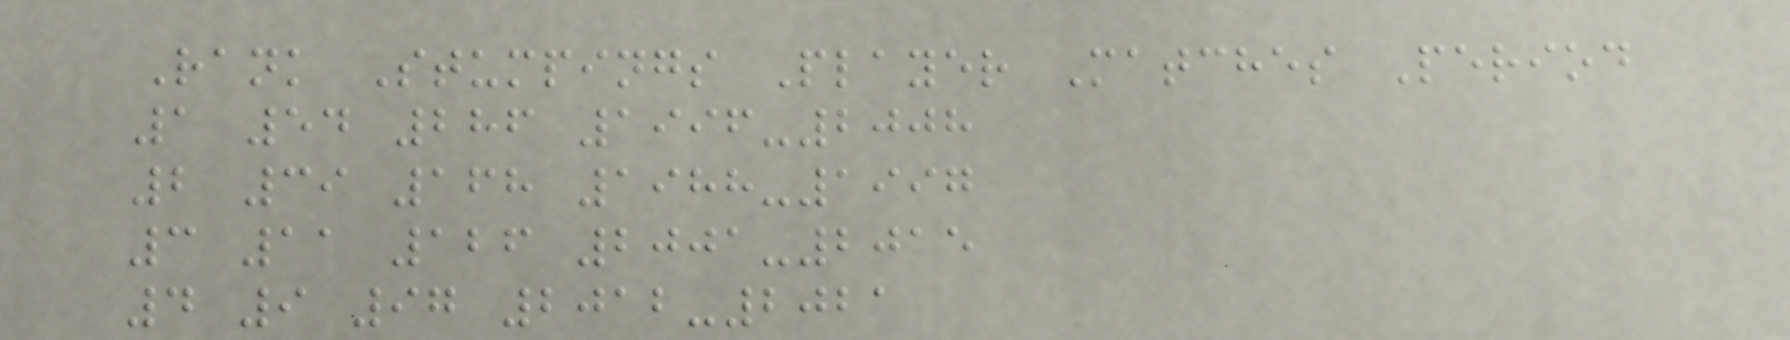Rank Stumpings Player Matches Period
1 54 286 1996-2008
2 39 168 1988-1997
3 11 126 2001-2015
4 9 97 2012-2021
